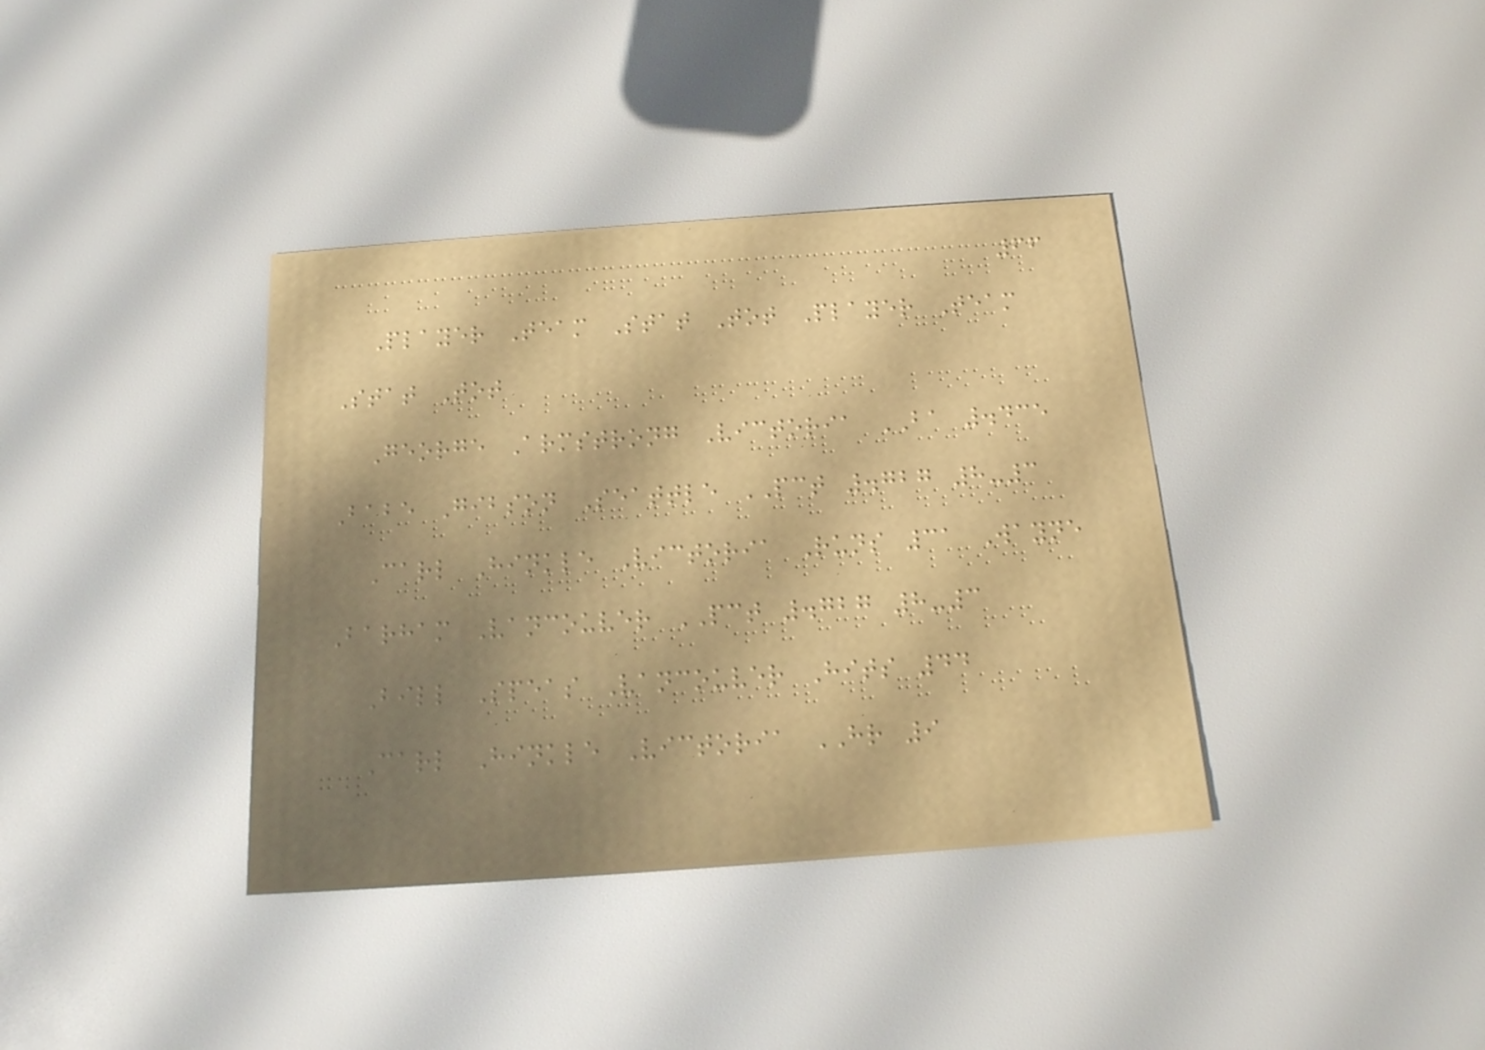66
Player Team Stat Tot Player Team
Stat Tot
George Armstrong Victoria BA .435
Babe Gibson Seattle PCT .727 8-3
Carl Hinkle Victoria Runs 31 Wayne
Barham Vancouver PCT .727 8-3
Bill Speas Vancouver Hits 44
Carl Hinkle Victoria HR 9
